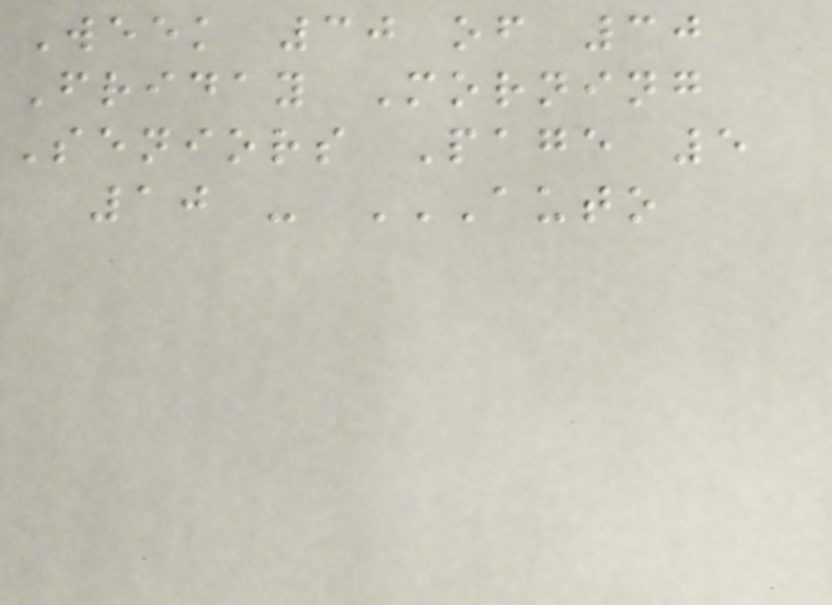Week 30 of 30
Friday Morning
Seniors Page 5
10 - AUTO
